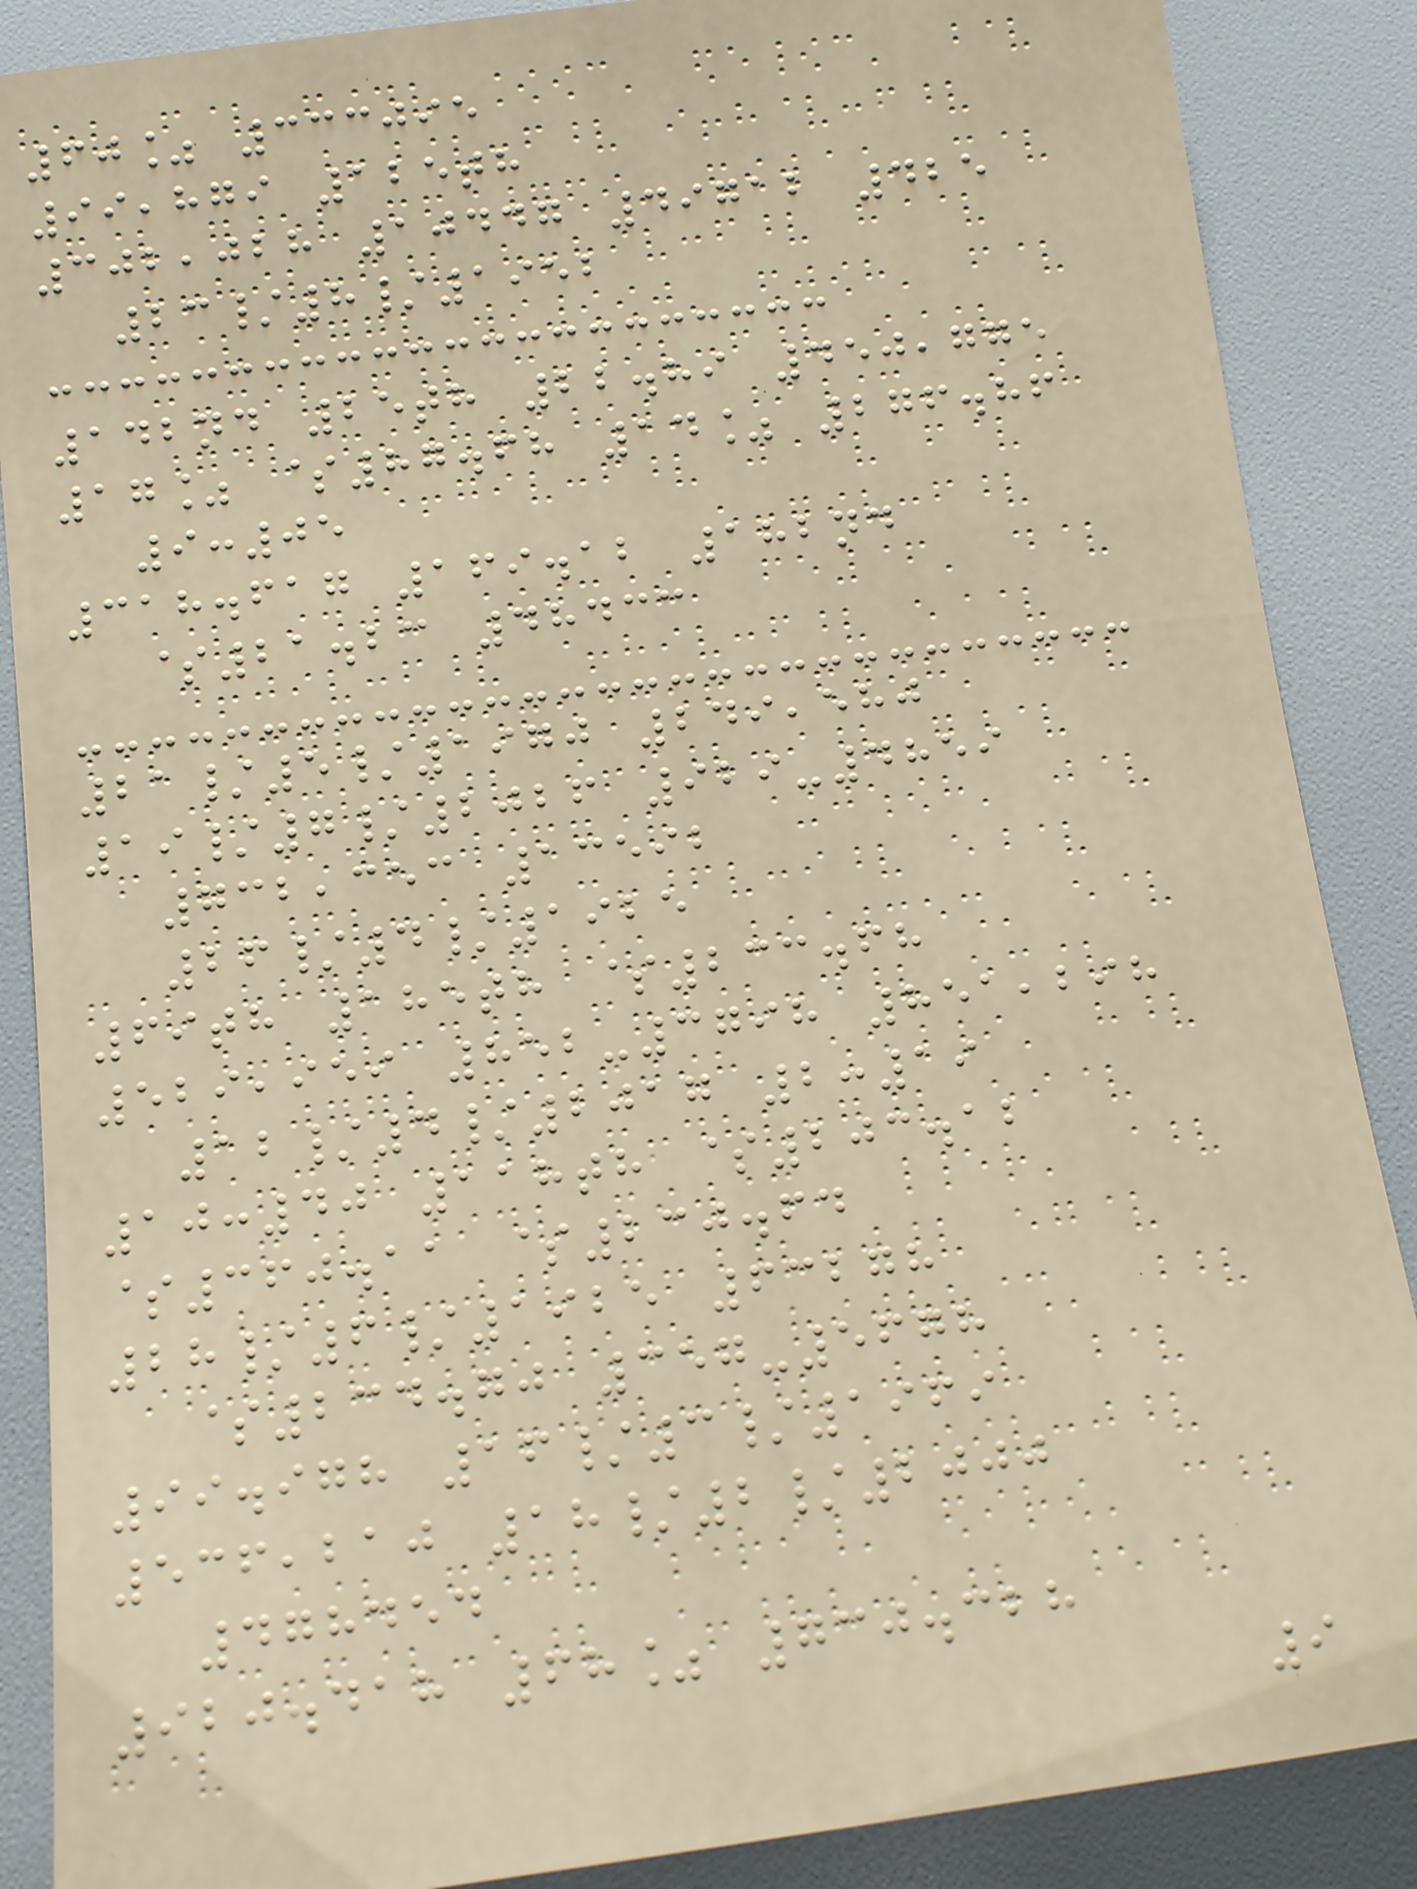60% 333095
99,879 125th
302,028 10447 49712 425
23/8/1952
142nd 25th 22.89 450,775
17% $87.68 14% 276.86
9:05
318.617 169.12 182nd
$21.23 48433
21/5/1970 249,580
19/7/2026 929-4859
732,353 13592
26/4/1925
69th 185th $233.68
529,959 852-3798 851,298
12/4/2017 2:19
10:40 118th $203.12
$360.11 $230.64
28/6/1925 63278
$234.70 357-5678
99.978 16/3/1969
536,210 18/2/2000
478454
920.418 68% 730.328
9
